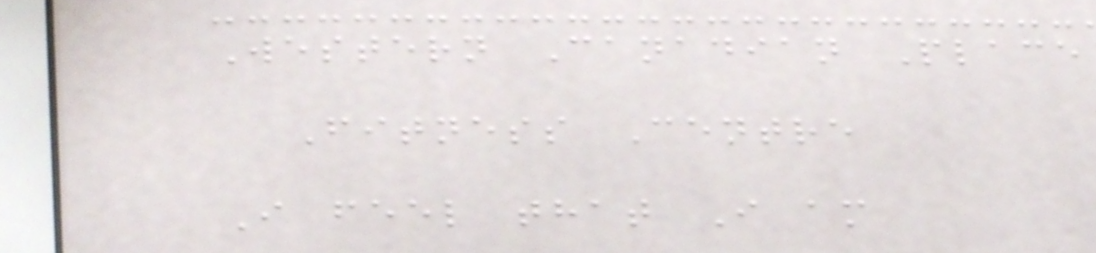Western Canadian Place
Fitness Centre
I feel that I am
